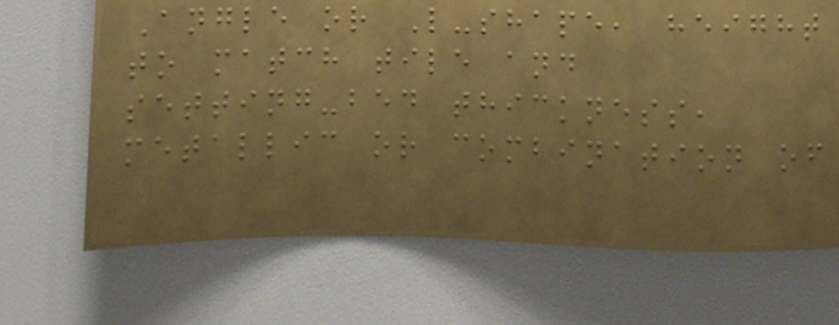Angle or L-shape, height
to match tile and
setting-bed thickness,
metallic or combination of
